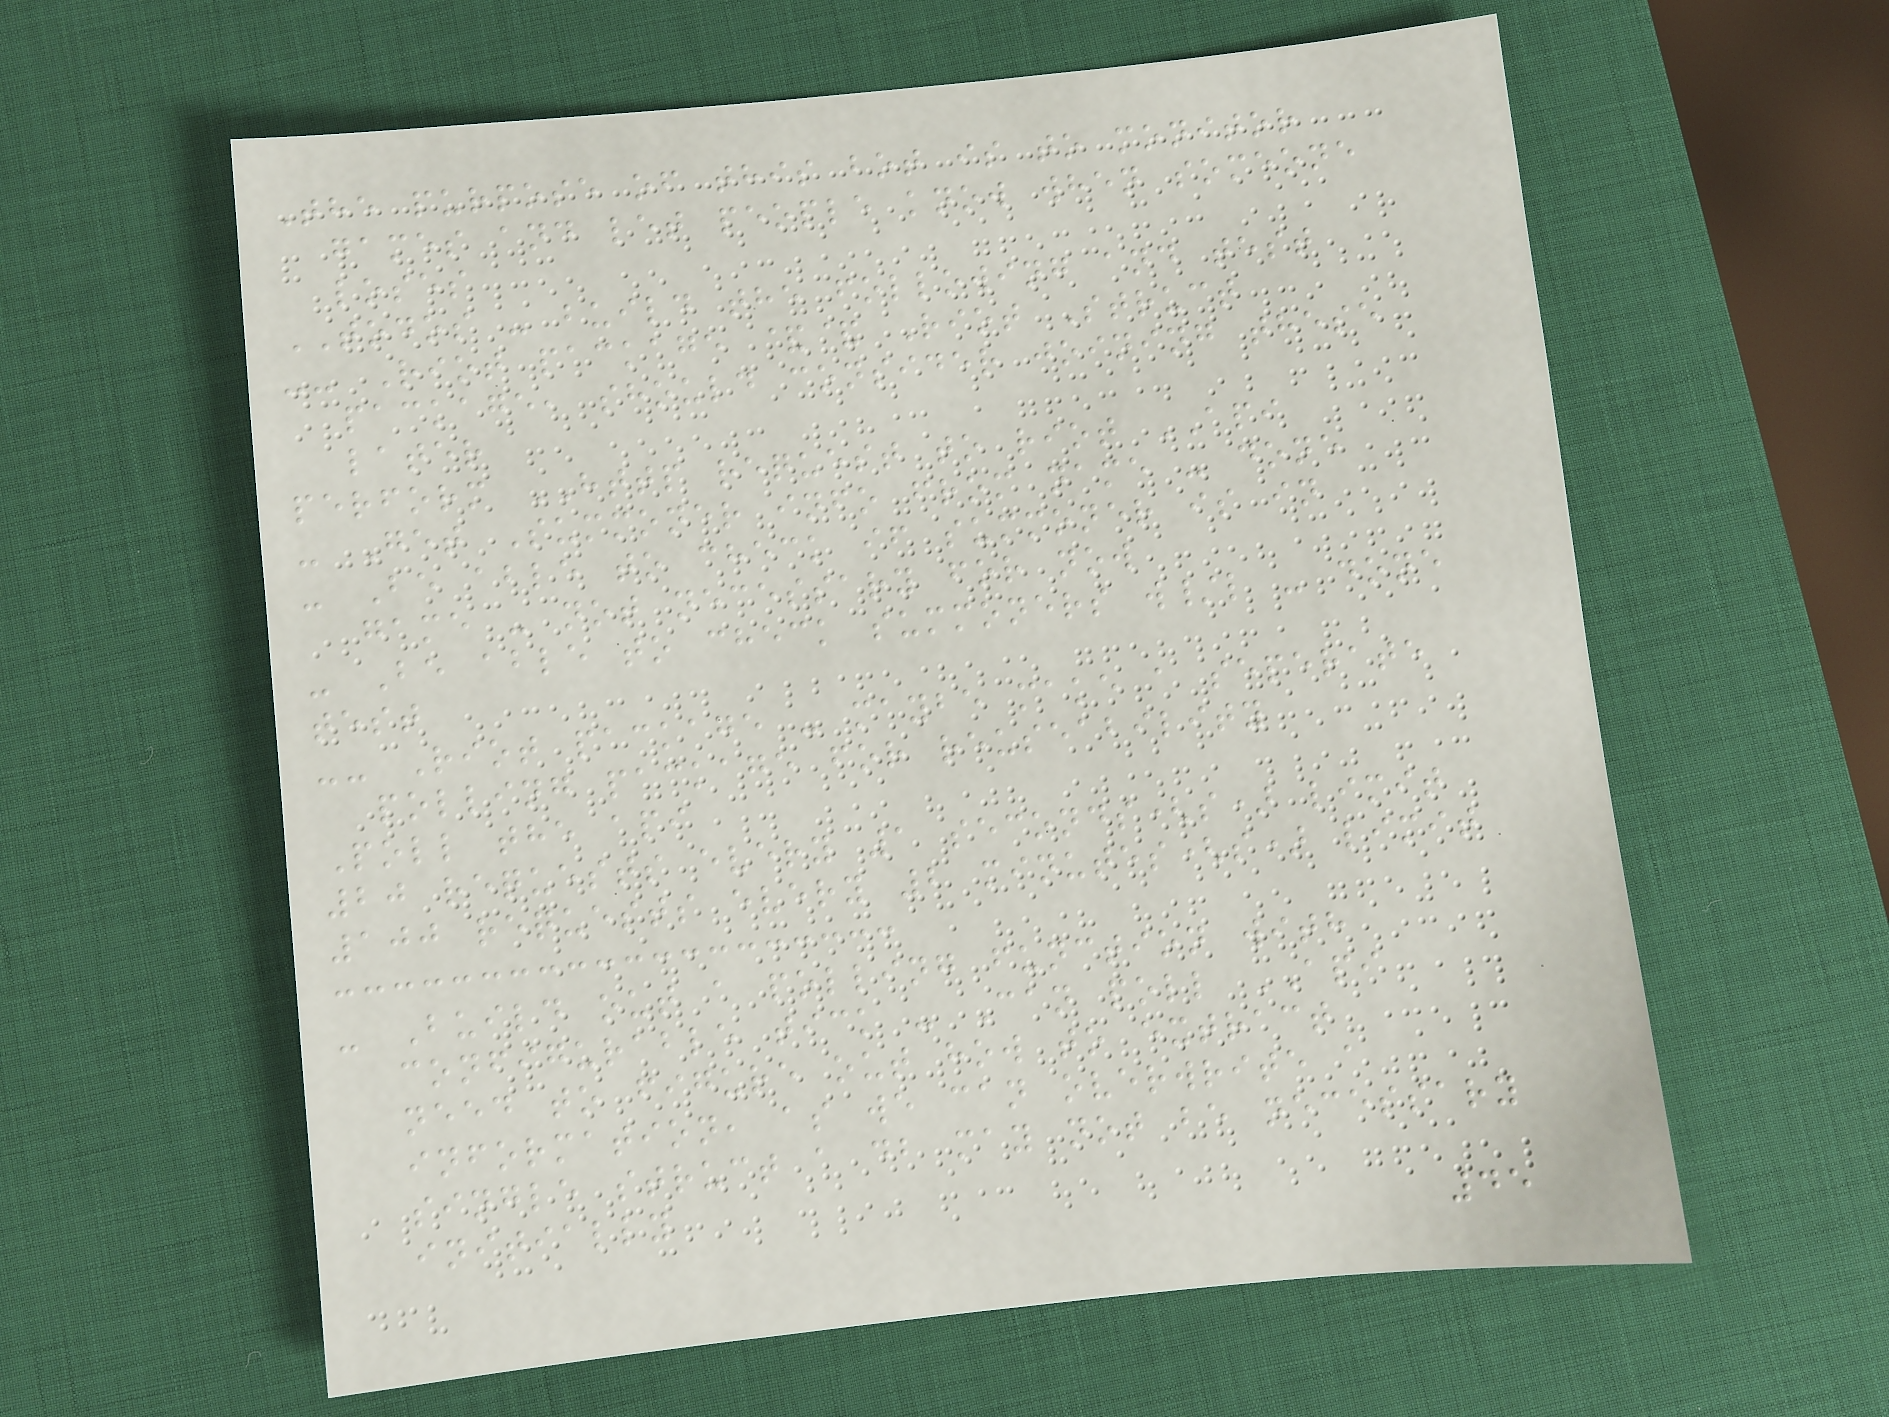The purpose of this bot is to monitor
games and let people know when someone
loses
TODOS - build the following and test
-- Riot package && Riot Struct
package, should consider joining these
later
perform HTTP request to riot API
- Get Summoner info from name - done
- Be able to check if summoner is in
game - not necessary for now
- Be able to check summoners w/l - done
test
-- Riot package - maybe make a seperate
polling package for reuseability
Poll the api
20 requests every 1 seconds(s) limit
100 requests every 2 minutes(s) limit
- Build out a polling function with
configurable tick - Can poll API
need to figure out how to extract
information, as we can overwrite a
single struct a db may not be necessary
initially
45
